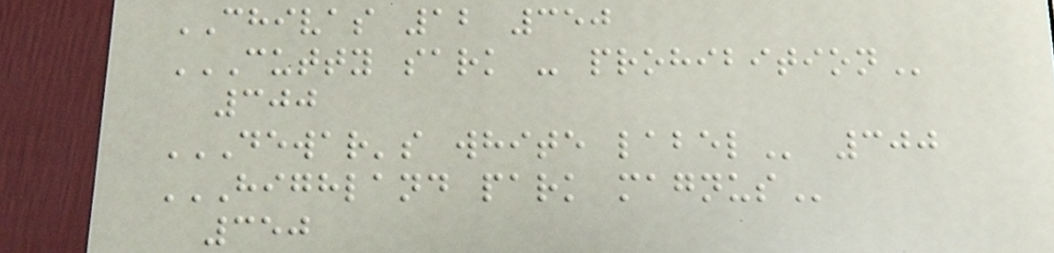CHIVAS 12 350
CUTTY SARK - PROHIBITION
300
DEWAR'S WHITE LABEL 300
HIGHLAND PARK MAGNUS
350
